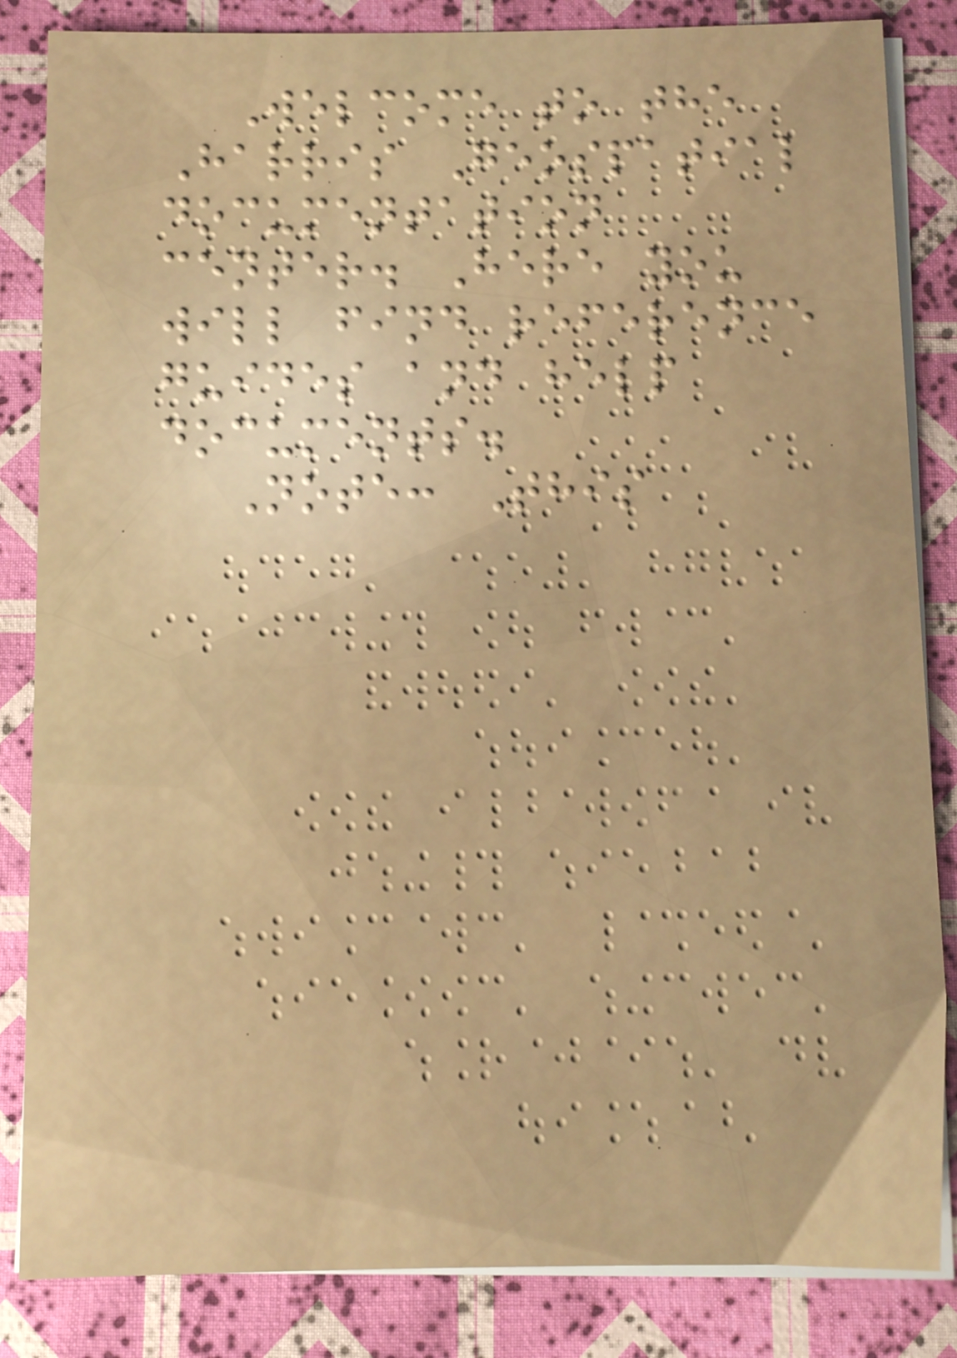Welcome to the
Harris Geospatial
documentation
center. Here you
will find reference
guides and help
documents.
Note: This
